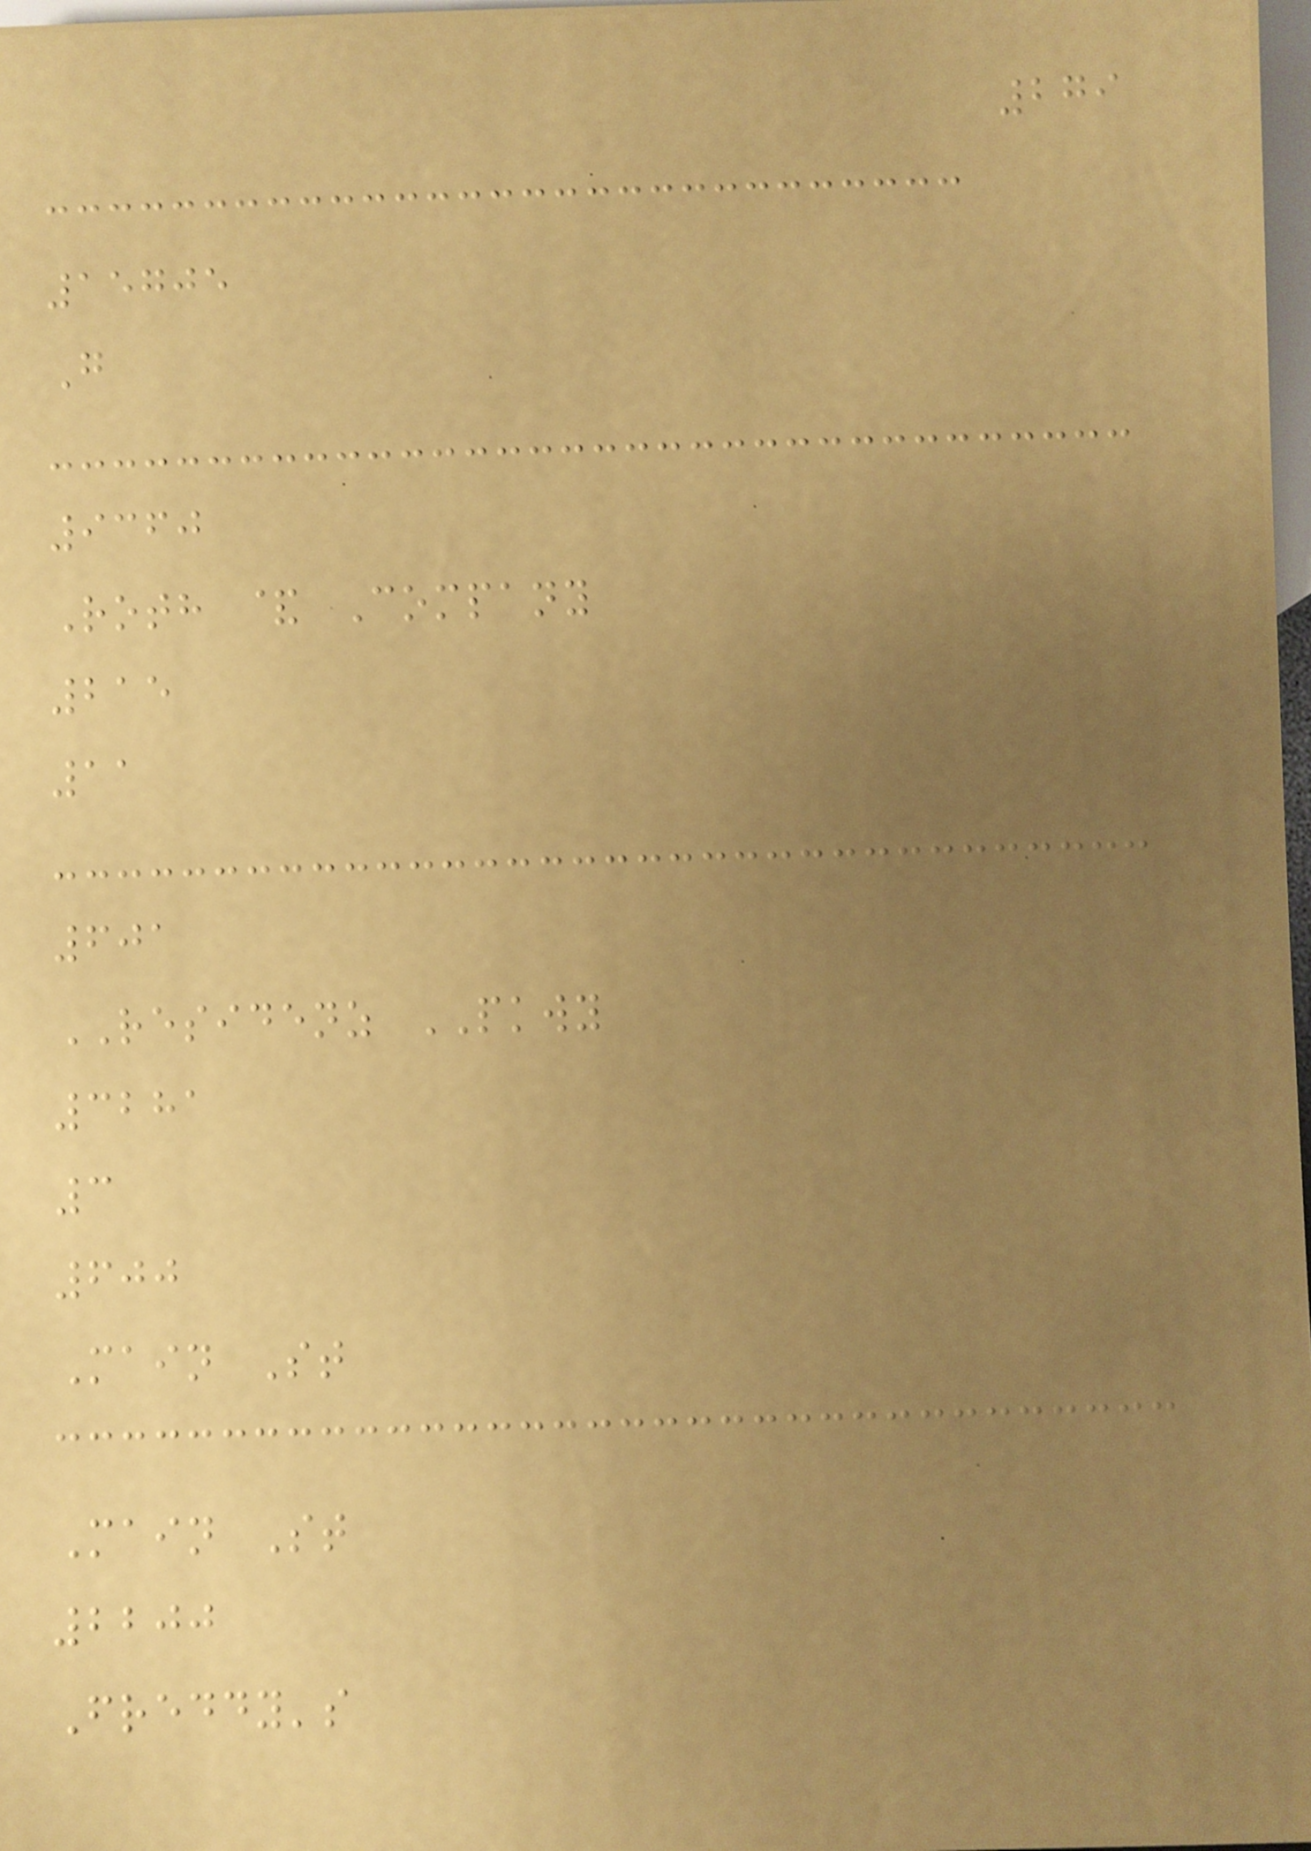279
15705
G
9360
Roth & Company
215
11
601
RESIDENZ PKWY
3281
3
600
Main St
Main St
2200
Freddy's
